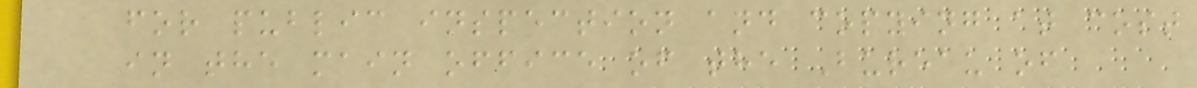for public inspection and copying at cost
in the main office of the Bureau of
